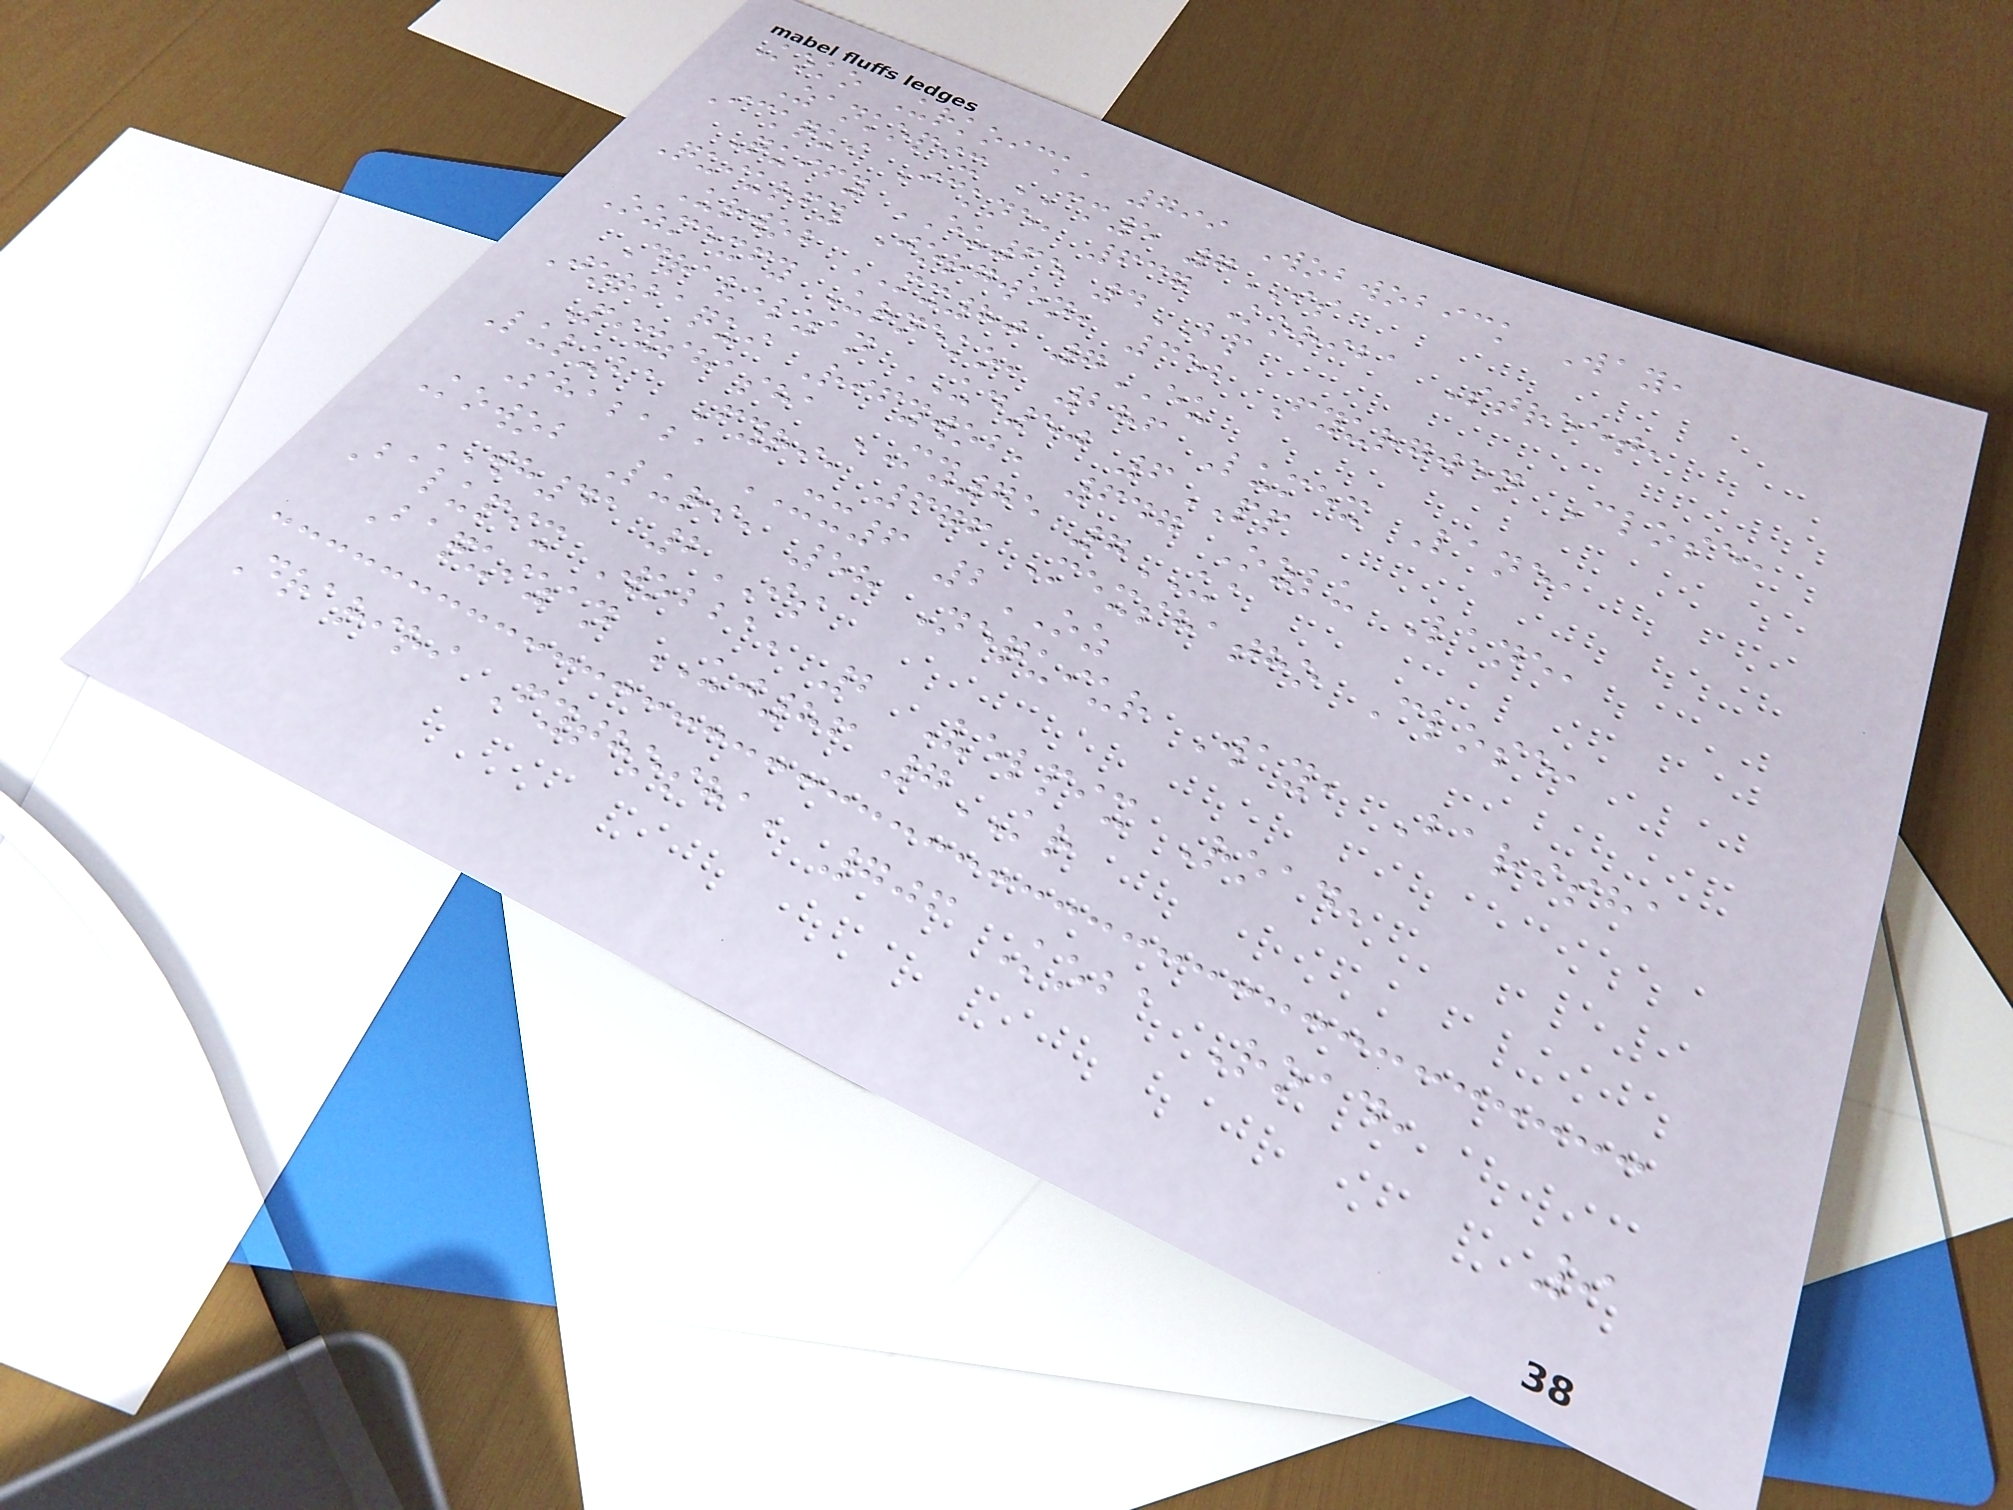Koko Urkoick, 799 Wobwobick Way,
Zankopix CM5 7IS
Ickqui Ickne, 637 Koriba Street,
Quify EU65 4BP
Quiurfy Jorgwen, 352 Fyurgwen Close,
Urwob MX80 7EU
Ozmexfy Urneko, 286 Lumex Lane,
Dravelzan UD50 6PP
Jorbaqui Rifywob, 647 Ozlu Lane,
Pixshasha MY75 7UA
Luluba Fyri, 676 Mexshatho Close,
Shababa XX6 2OZ
Kowob Luri, 58 Nequiur Way, Barisha
WH41 2IS
Balupix Wobba, 2 Velpix Road,
Baquizan UJ86 7KR
Drariri Fythosha, 706 Koba Road,
9
